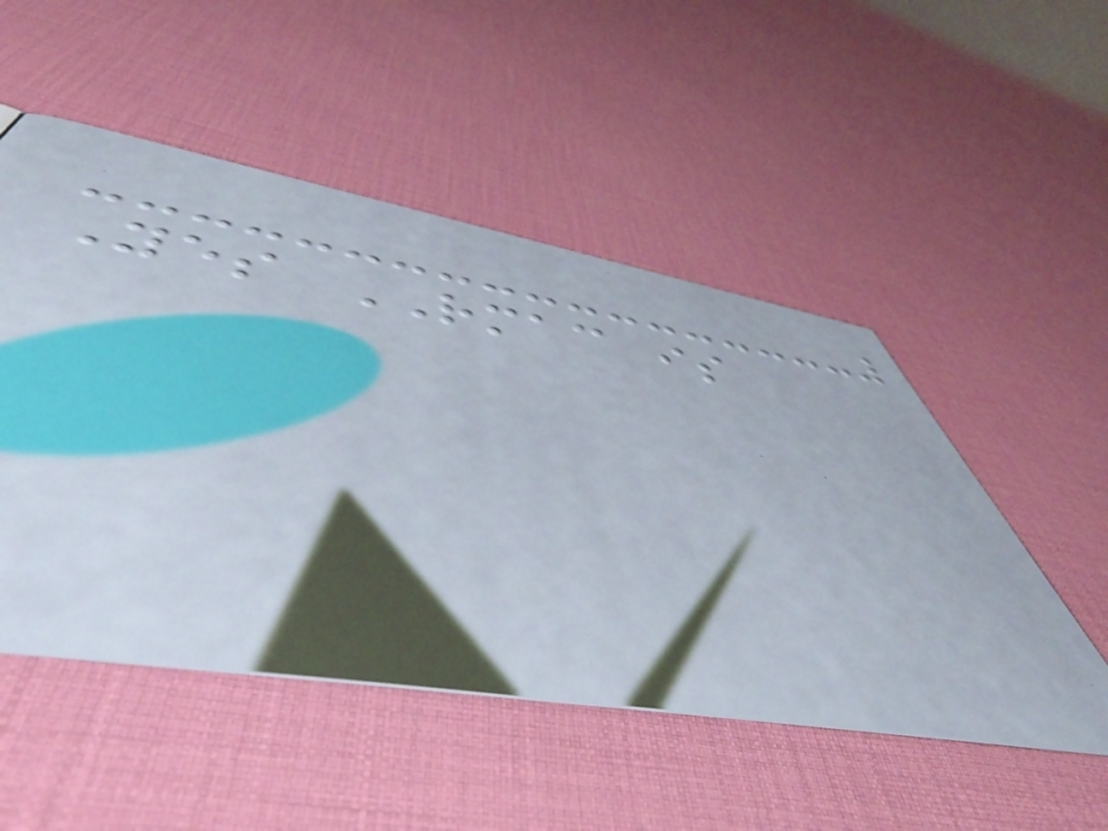Yes RMAC is
